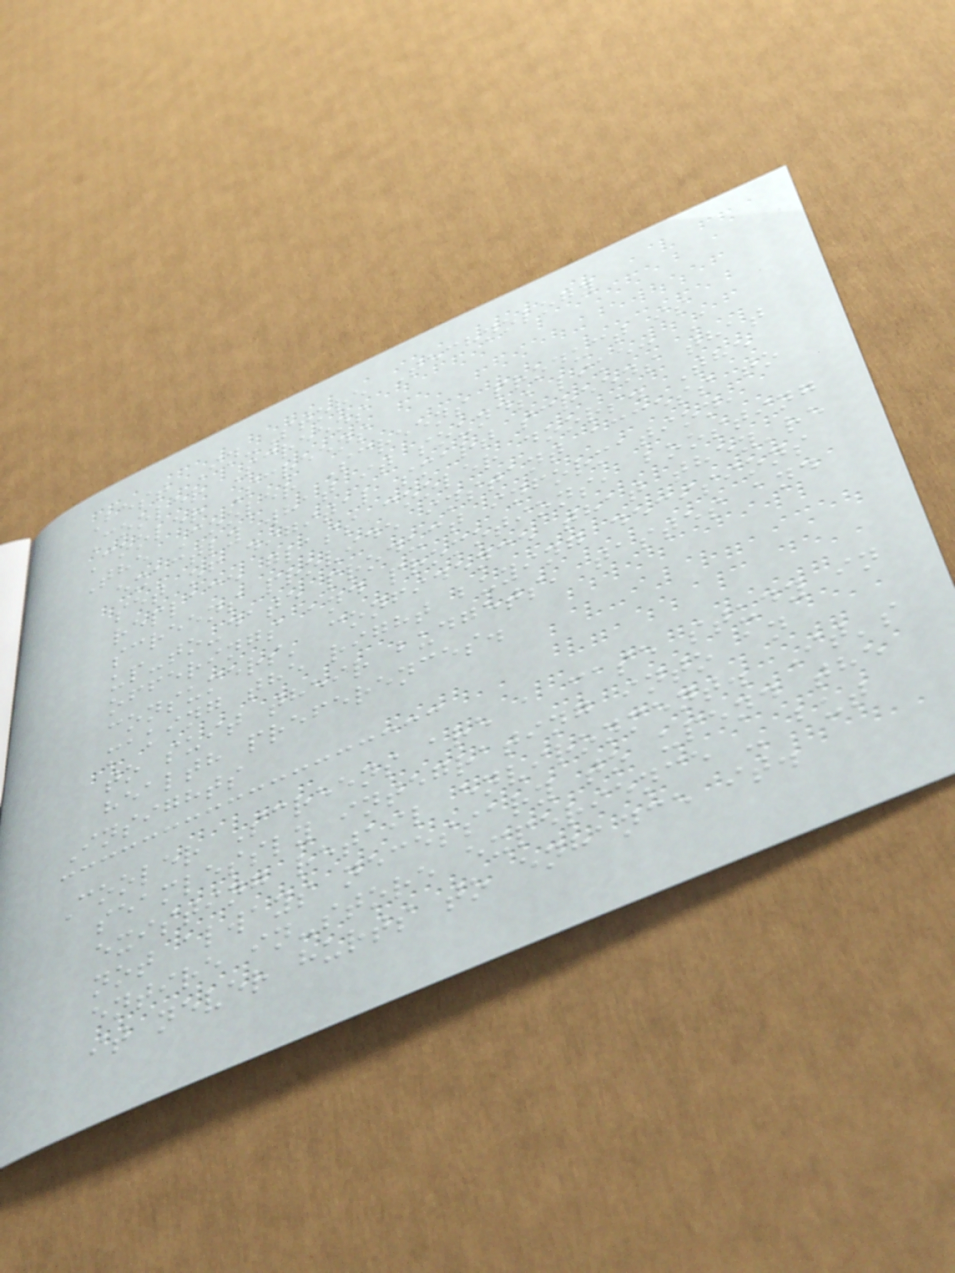Best In-Store Technology
Cooler Screens
Cooler Screens
The Cooler Screens product is
exactly what it sounds like: A
set of digital smart screens that
replace glass cooler doors. The
screens provide instant access to
up-to-date product information,
offerings and promotions, boosting
consumers' confidence that they're
making the right buying decisions
to suit their budgets, tastes and
health preferences.
Insights
Cooler Screens are a case study in
seamlessly integrating into an
existing retail environment. It's
not always necessary to upend the
entire in-store experience - but
it never hurts to enhance it.
